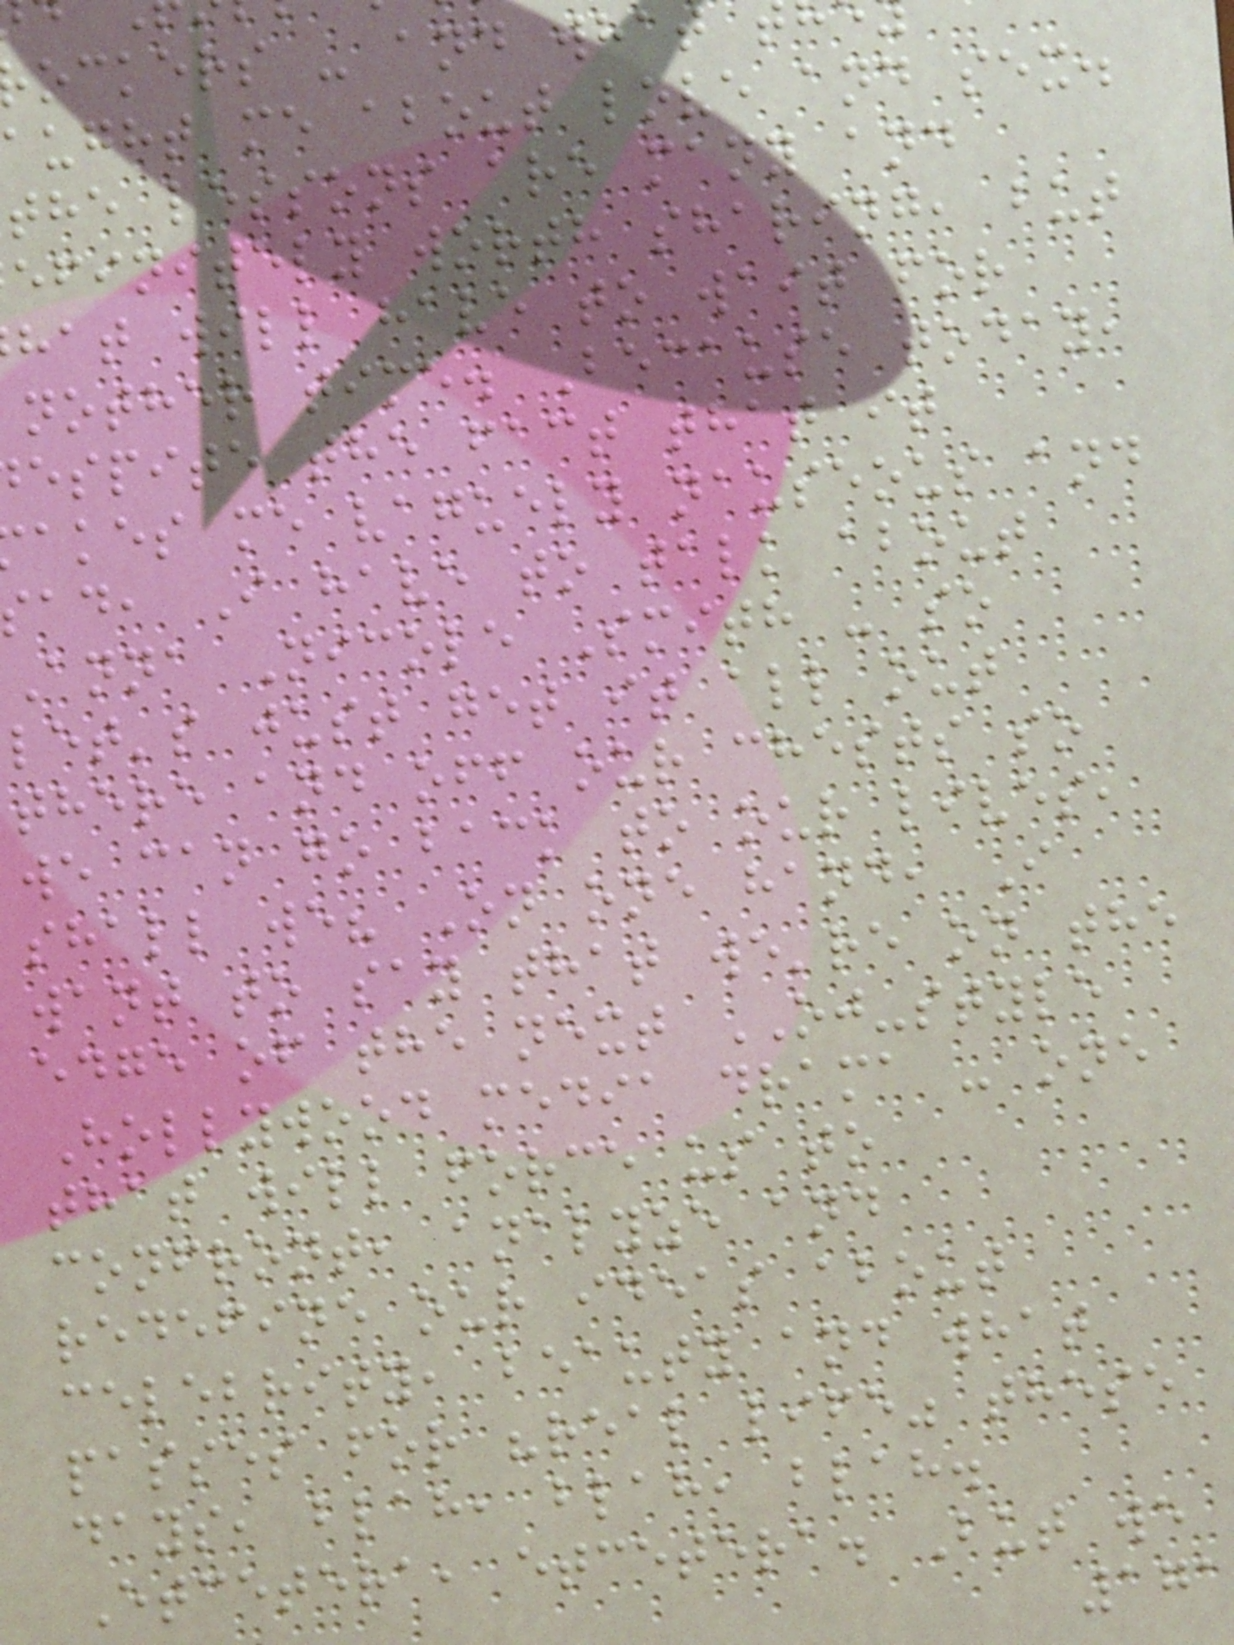ockers - and what
aught me about love and sex.
the lessons are many and
efinitely worth sharing, but
hat will have to wait for
nother time. Because today,
espite the fact that it
akes me vaguely nauseous and
ad, I have to talk about
Anna Nicole Smith - so
let's just get it all out
there and off our chests so
we can go back to our lives,
shall we? On one hand, I
want to say that we're on the
edge of the next OJ-style
Hollywood media drama - one
that will force us to
confront, analyze and
redefine our ideas about
celebrity, beauty and what
passes for "real life" these
days, blah, blah, blah.
Etcetera, etcetera. But we
171
